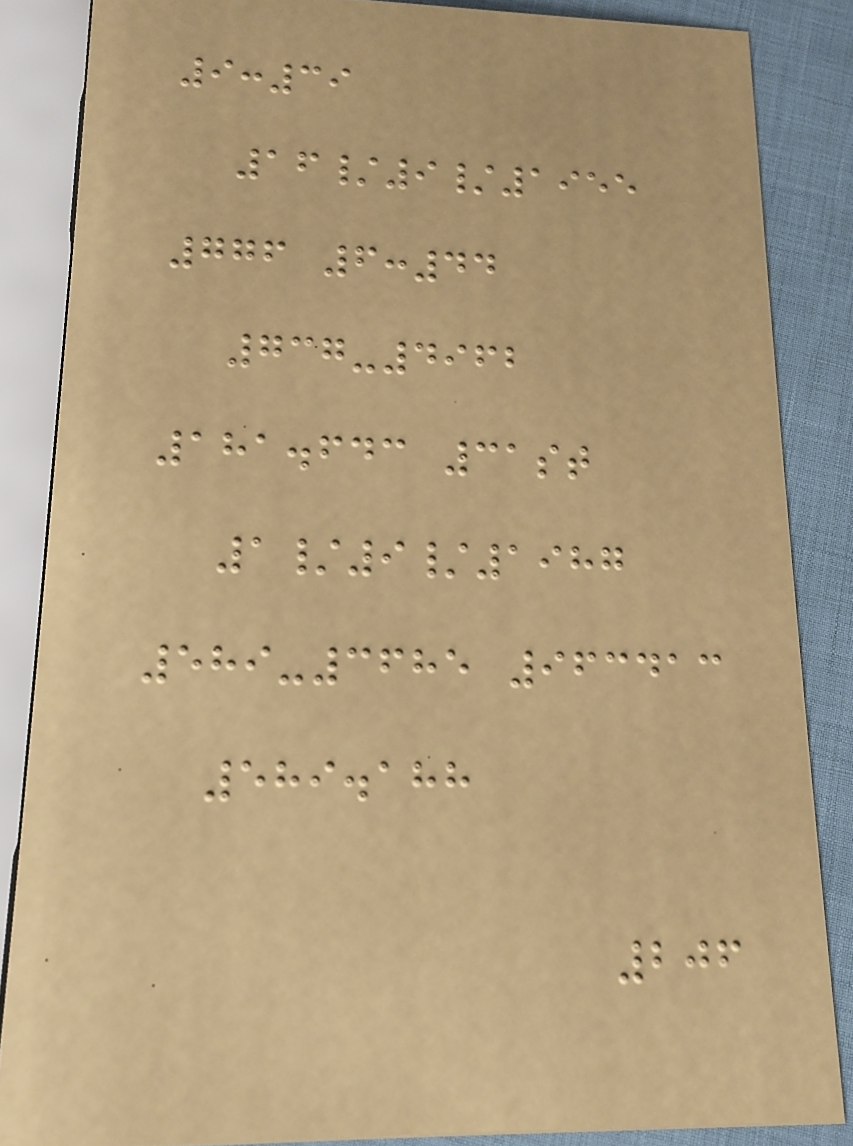9:39
16/9/1955
776 6:44
737-4962
181.643 31st
1/9/1987
589-3685 963413
589.188
206
